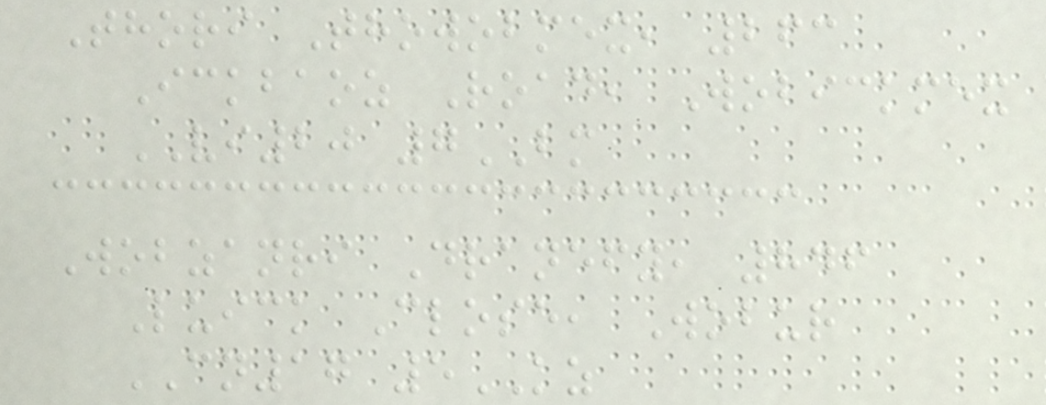Thori Thowobmex, 263
Ickbaoz Road, Wobickmex
VI20 7BM
Wobzanri Dranefy, 846
Luick Close, Wobur
CN17 5KZ
